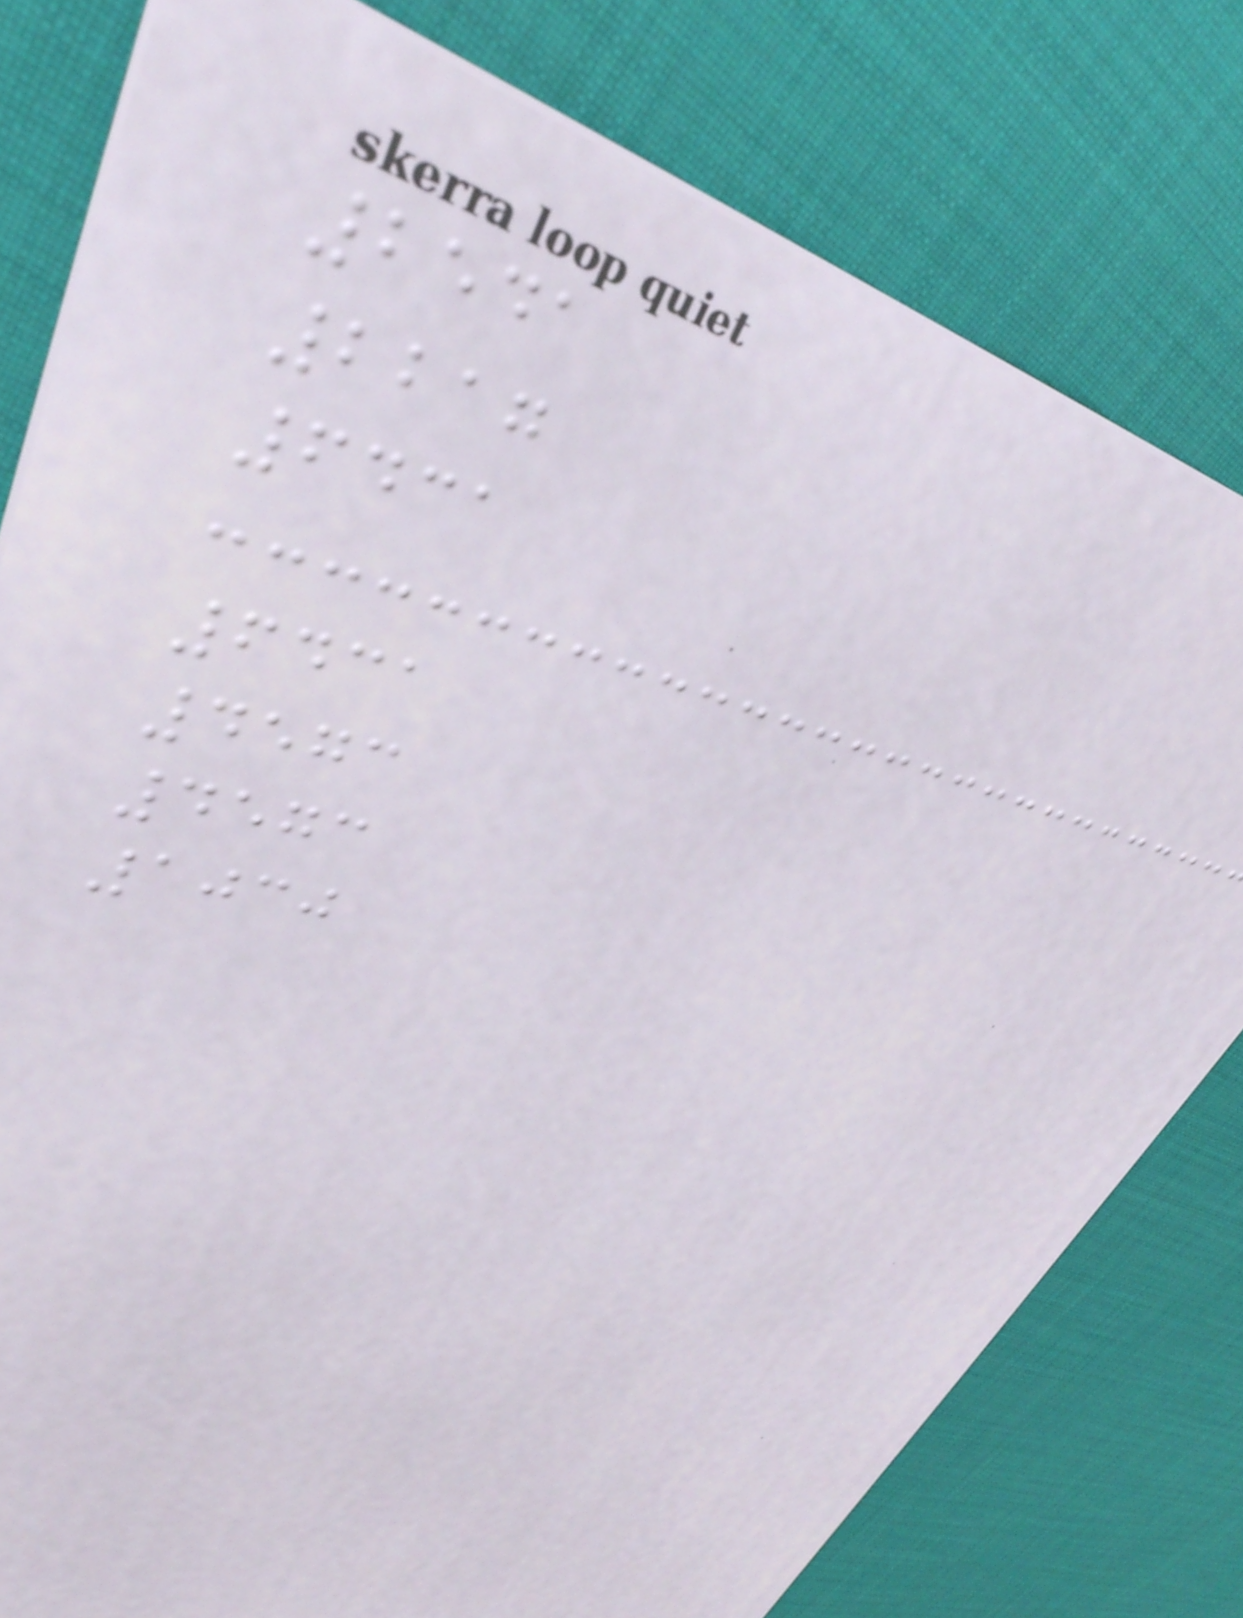2541
2217
6431
6431
4573
4573
1030
